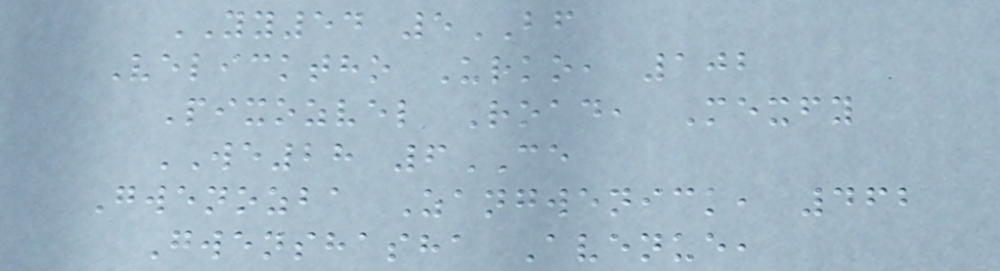YY54 5BF
Velicktho Urko, 102
Pixozvel Road, Mexfy
WE28 6CE
Gwenozba Zangwenick, 462
Gwenshasha Avenue,
